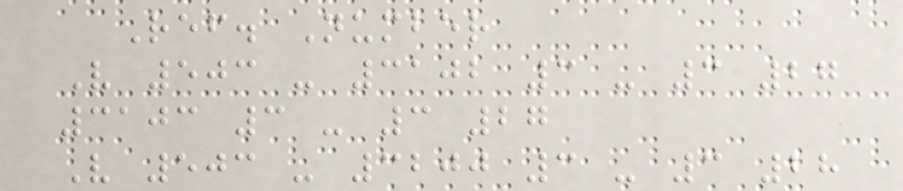Ref. Number
V 503 - 3102 3 - 3 27
3103 3 - 3 27
V 503 - 3200 3 - 3 28
